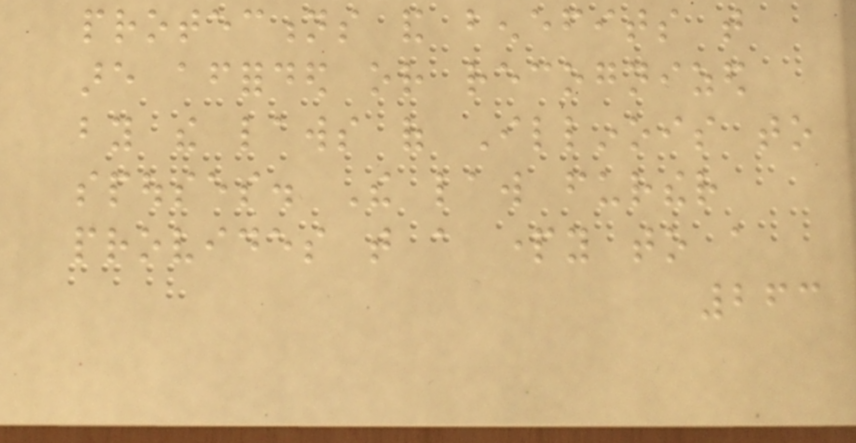protections and benefits that
are afforded or recognized
by the laws of Illinois to
spouses. The law further
provides that a party to a
263
